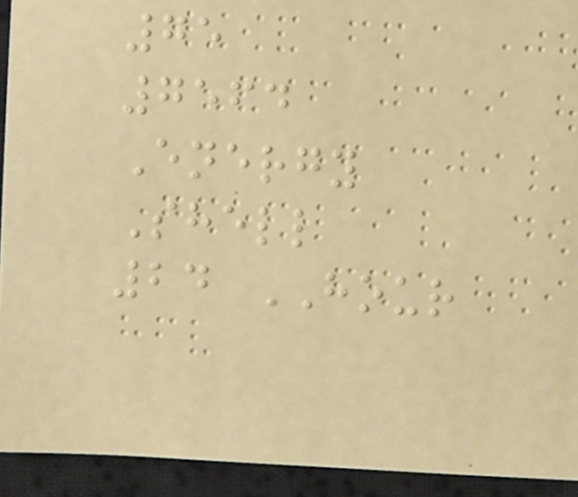75
7564
Energy
Shell
24 HOUR
